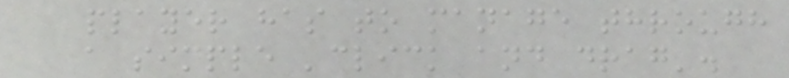player has to manage through
a simple 'click and drag'.
